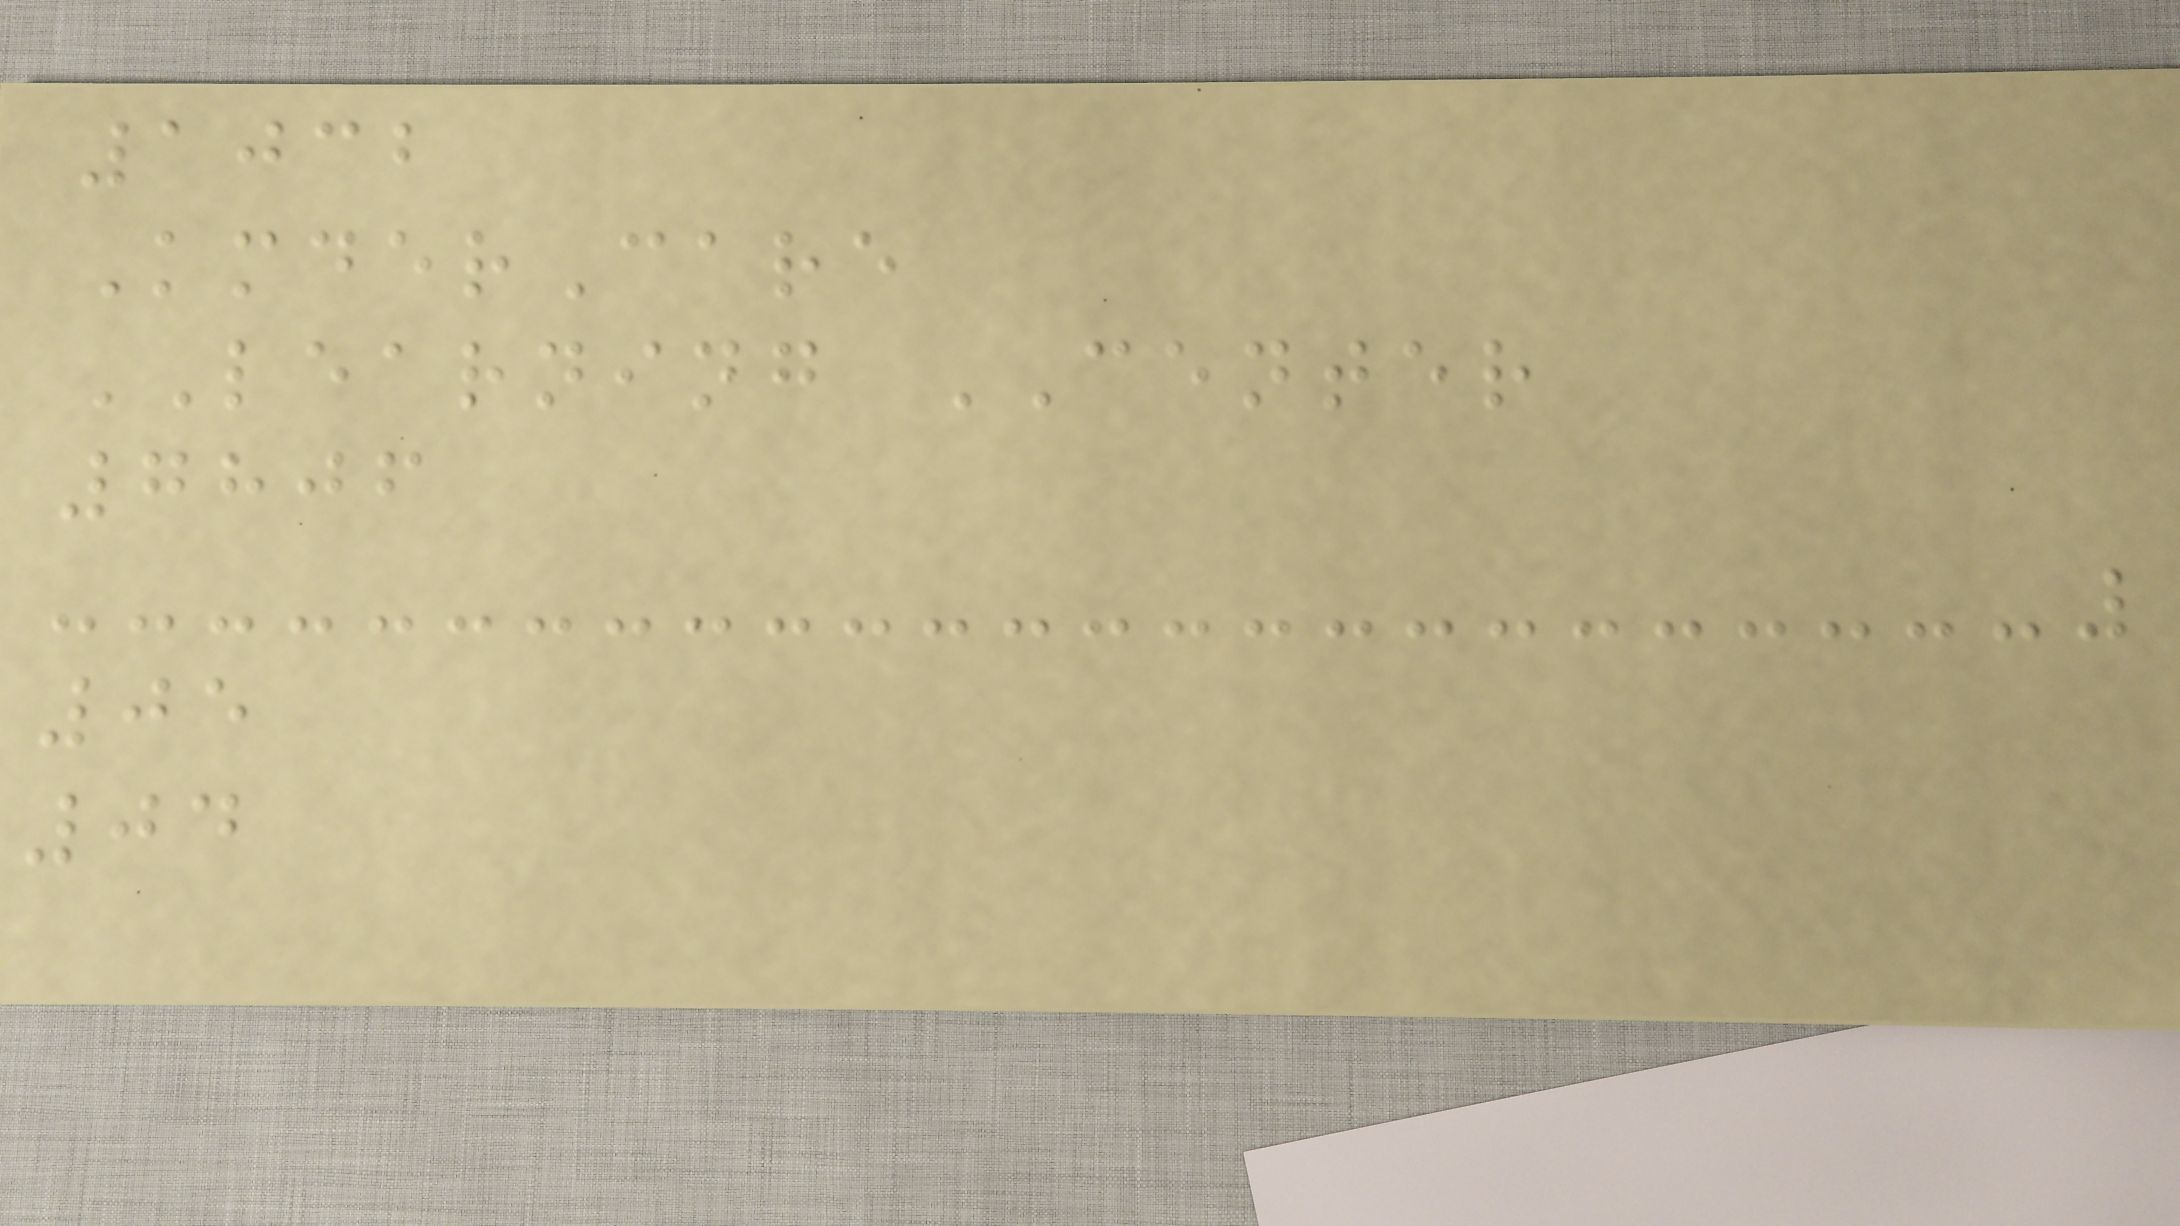1032
KmderCare
LEARNING CENTER
7806
05
04
